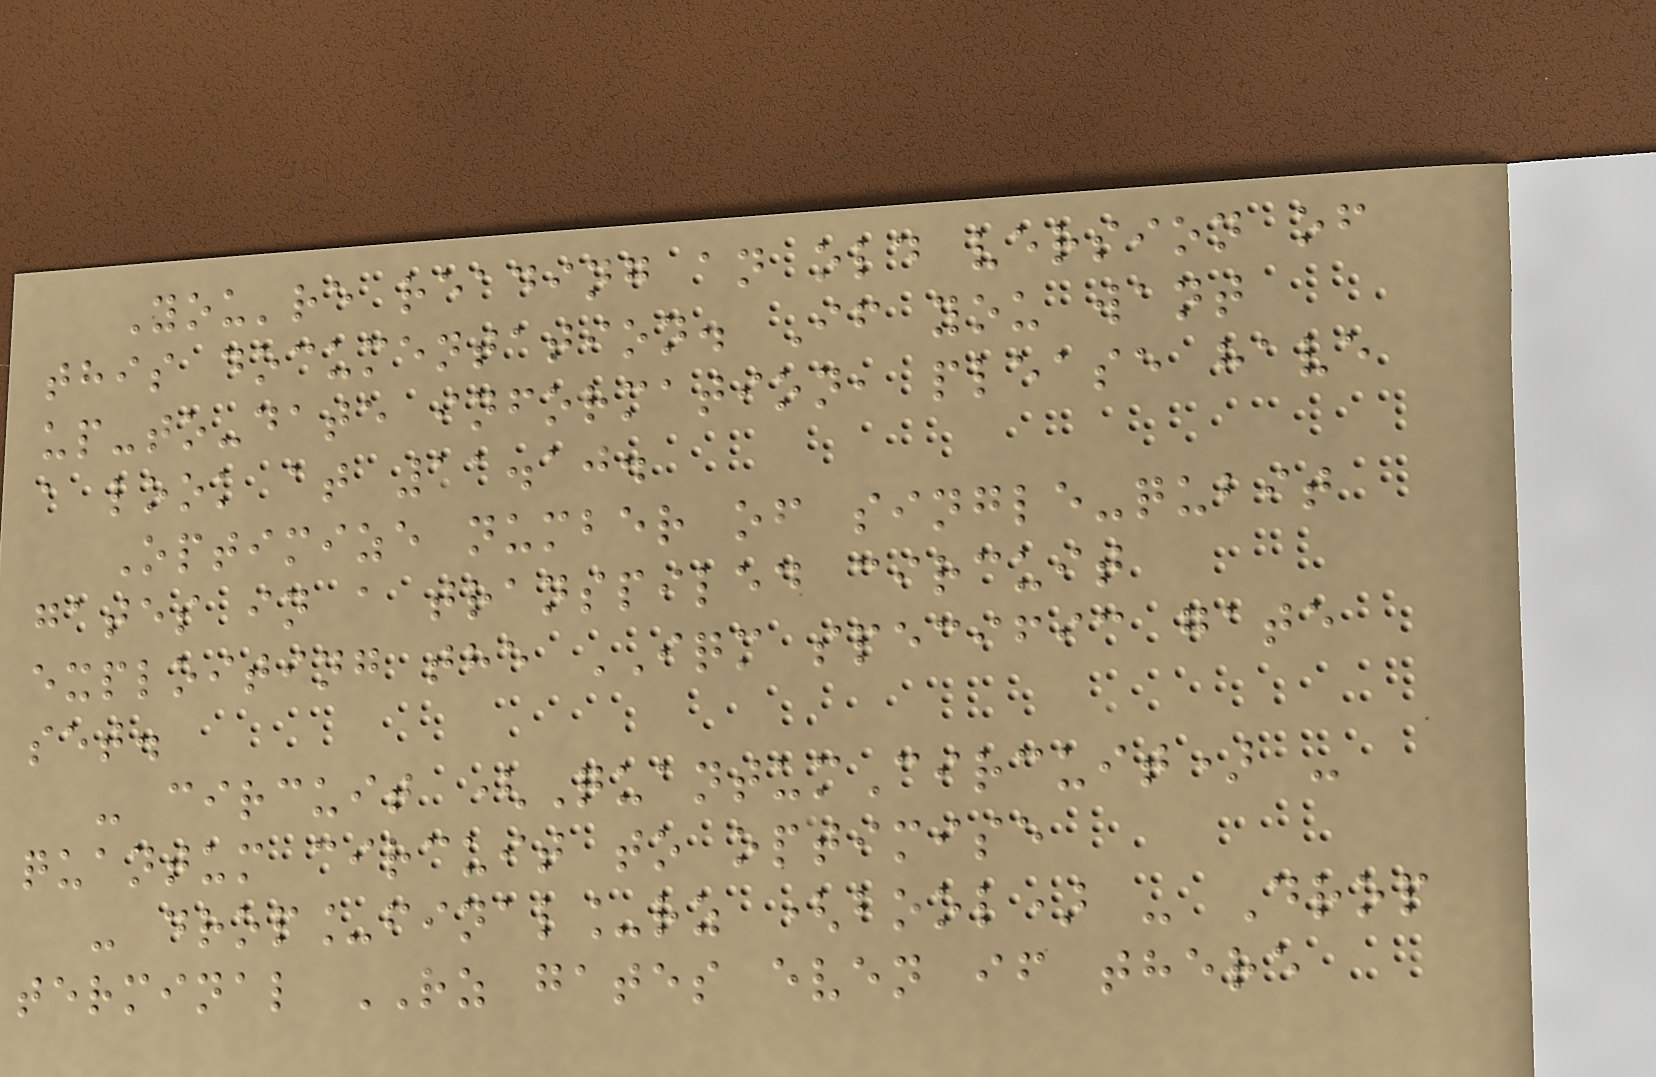You're reading an old version of
this documentation. If you want
up-to-date information, please have
a look at 11.10.
Optimize number of single-qubit
gates in a transpiled circuit
exploiting the IQM specific gate
set.
- circuit (QuantumCircuit) -
quantum circuit to optimise
- drop_final_rz (bool) - Drop
terminal RZ gates even if there
